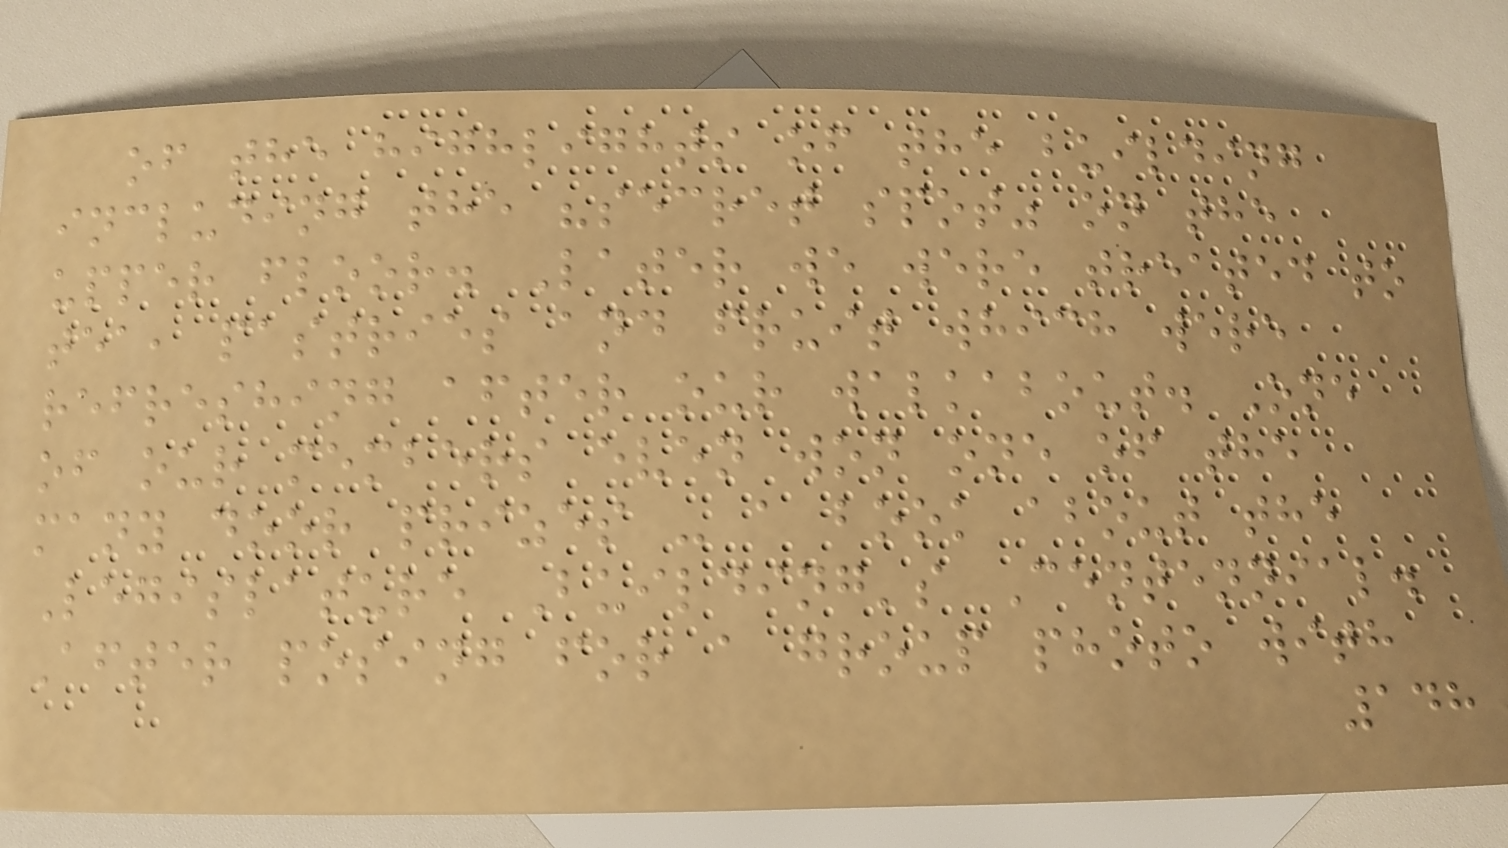of the highlights of the building
including the "secret spot" on the
upper floor. Later we were treated to
tea, pastries and fruit which were
refreshing after our walkabout. One
of our members even won one of the
many door prizes - a book about the
Legislature Building's Centennial.
After posing for a group photo with
148
